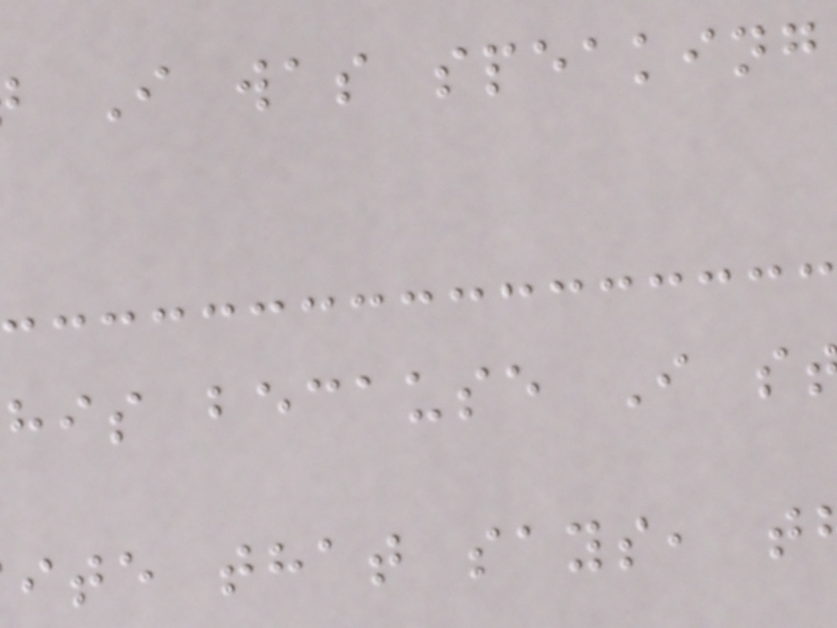I was speaking
his because I s
ite that says, t
